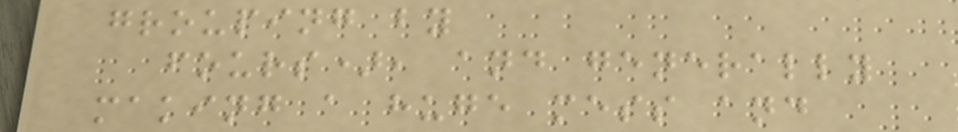grouping by
fours), and generally
making a huge mess and
